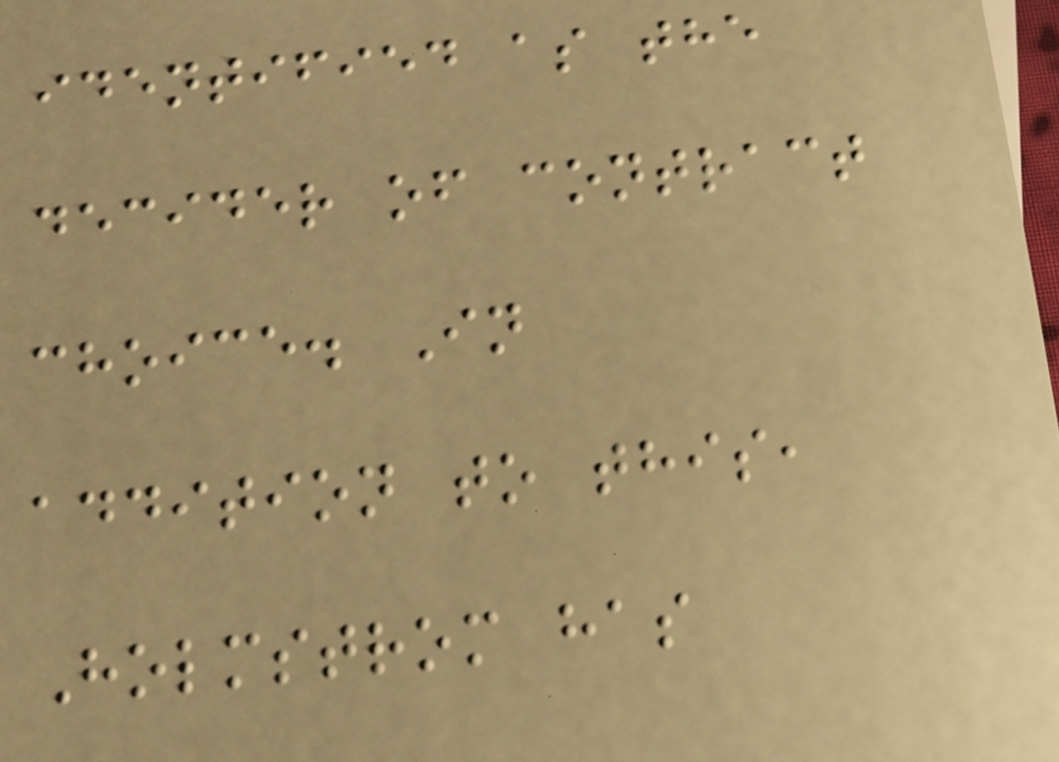identified as the
decider of contract
choice. In
addition to this,
Holmstrom has
